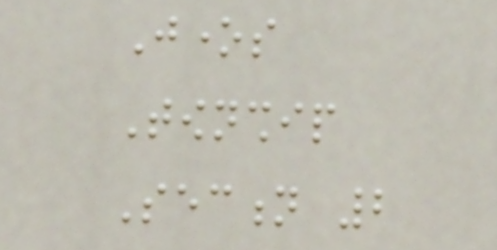Jones
Township
Section 2
